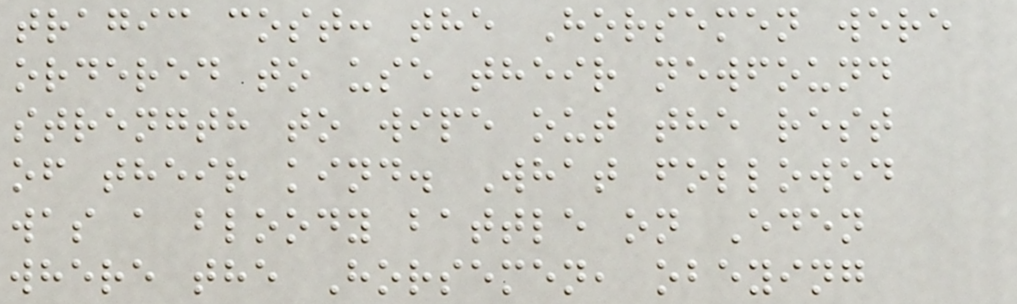tragic cost: the Horsemen were
ordered to use their newfound
strength to wipe out the rest
of their kind. What followed
was a bloody battle on Eden
where the Horsemen, obeying
